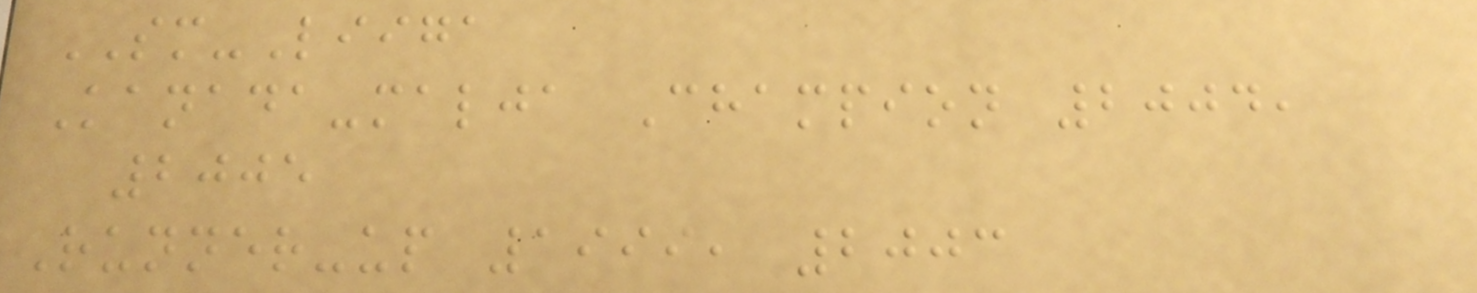SM-Liiga
Kanada-malja Champion 2004,
2005
Runner-up 1999, 2003
